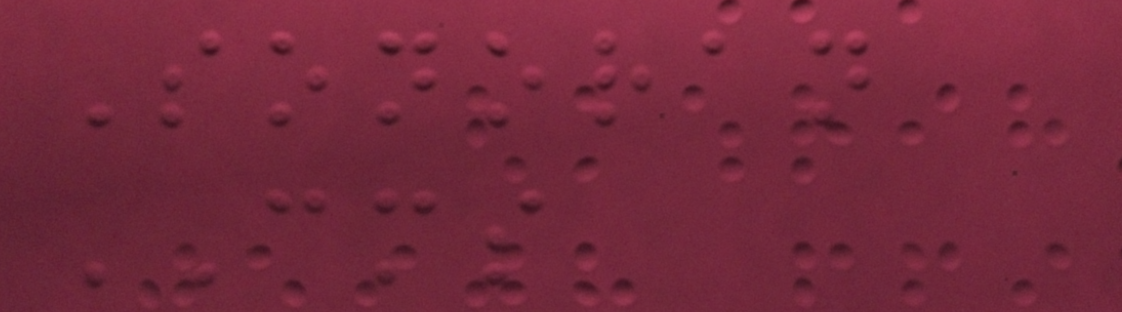Sonoran
CMS
